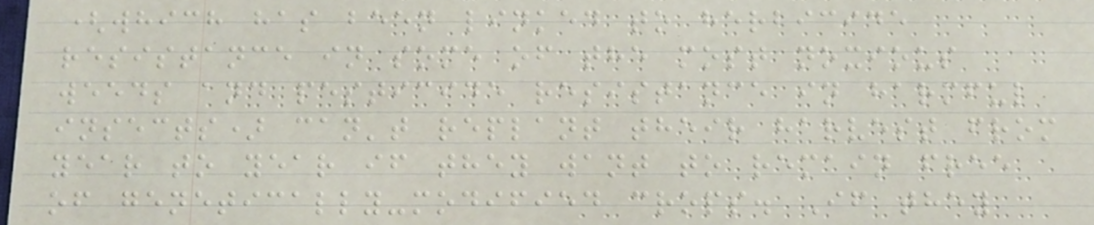(which has been linked to herbicide
resistance in some of the most noxious
weeds and pesticide resistance in harmful
insects) can't replant their harvest from
year to year if they want to remain free
of genetically-modified crops. If they
